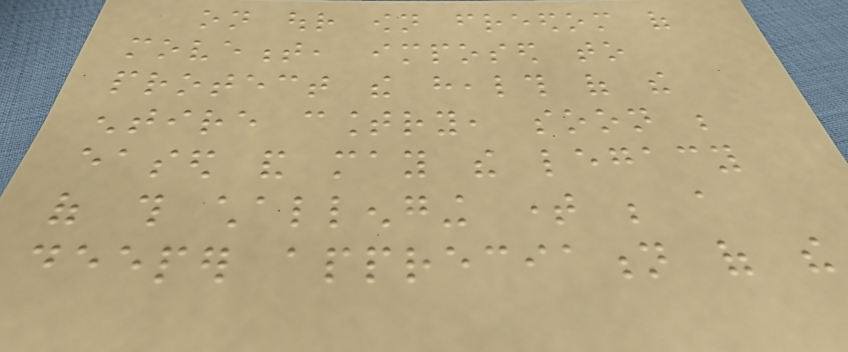on our own freedom of
movement, imposed to
protect the health of the
entire country, soon be
eased and may the legacy
of this challenging time be a
deeper appreciation of the
